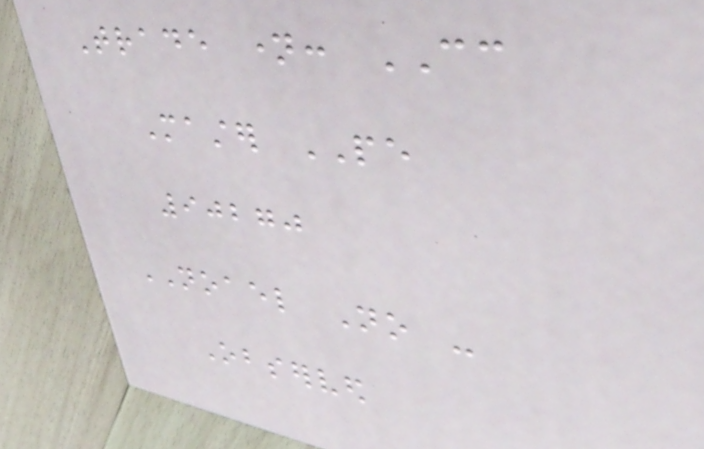Trade name: CC
Master PE
90270
NOAEL No -
Observed
